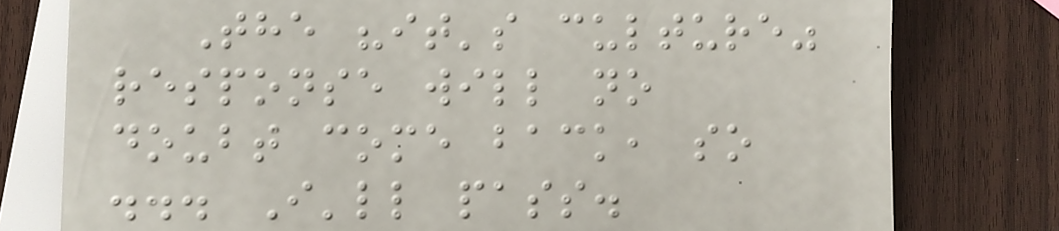The "it's culture"
response will no
doubt come back, so
... I'll pass.
